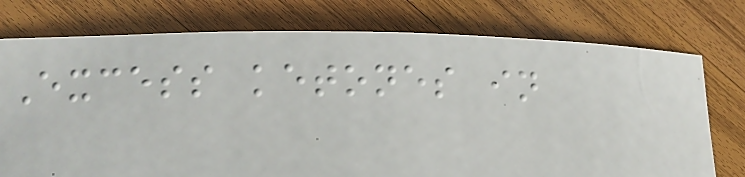Excess ketones in
